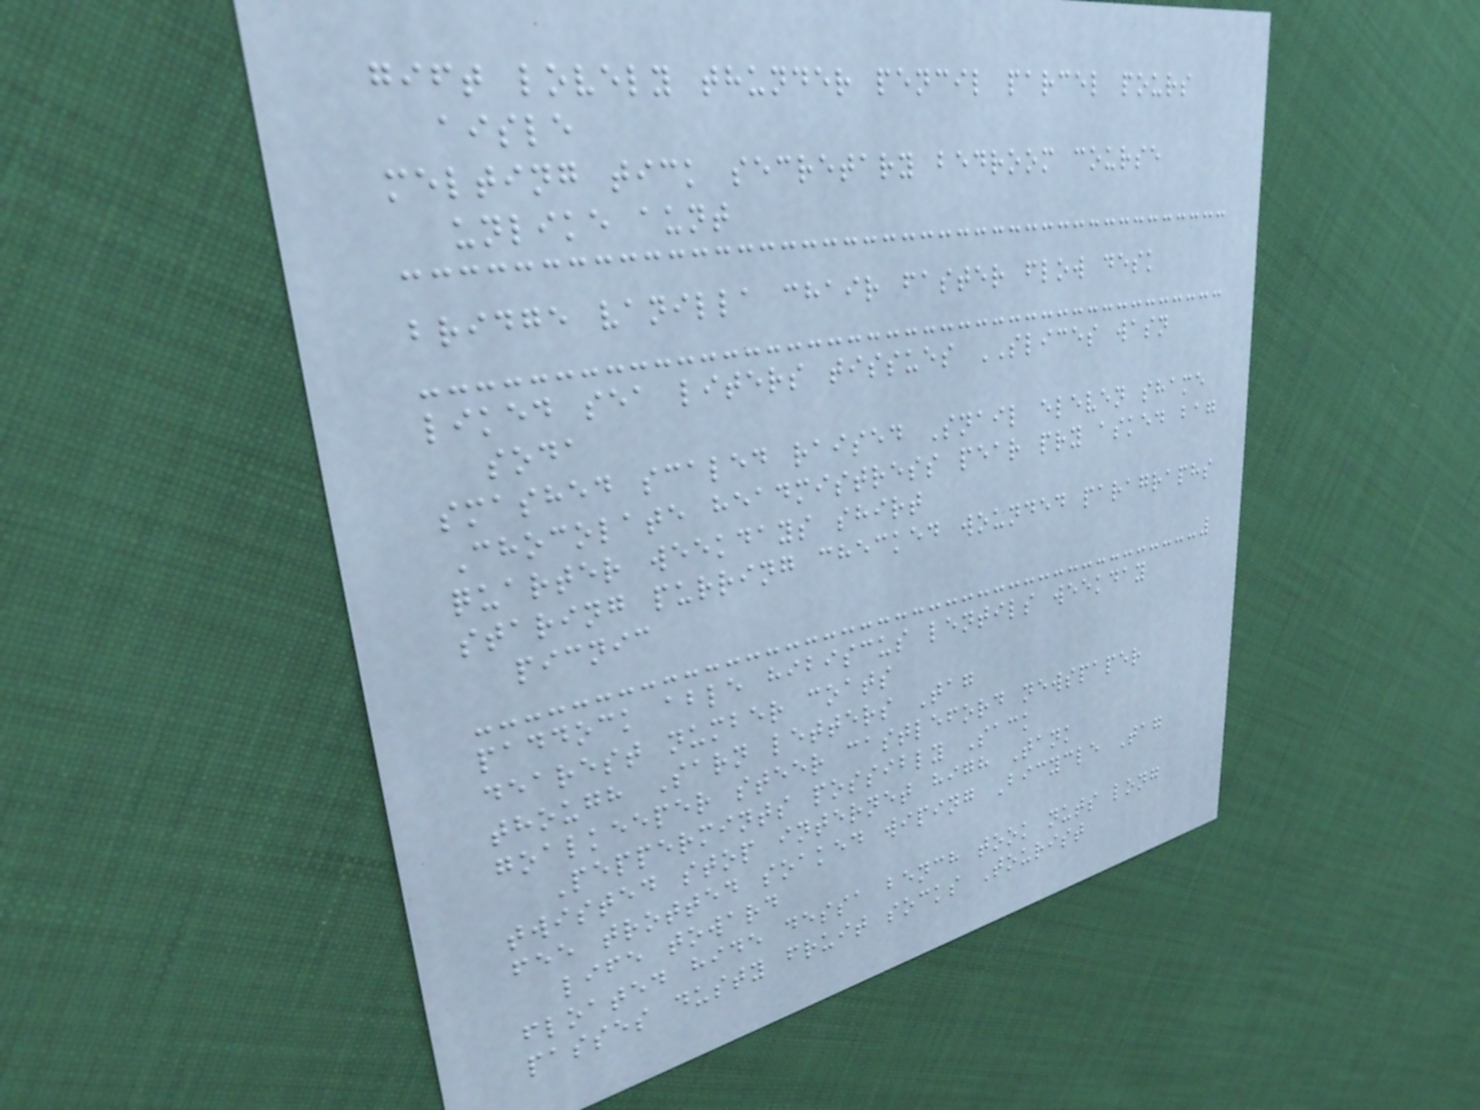gift lovely thunder pencil parcel pours
aisle
melting tick secretary bedroom course
unlike aunt
bridge vanilla chair faster flow desk
liked sea liters tissues SLICES wasn
soda
smashed scaled raised Snail eleven shame
Chocolate headmistress pear pry asked bag
quarter weekdays shirt
staring purring checked wounded paragraphs
picnic
paddock able hibiscus lentils weekday
dearest number coats
though Sarn letters Tag
goalkeeper steer castleford newspaper
Peppermints possibly Sack
twisted stop internet high Tank
fee trotted soaked wiping Bicycle Tag
life toward
floated hide dessa bench took nuts long
passes dusty fruit socks Tourist
